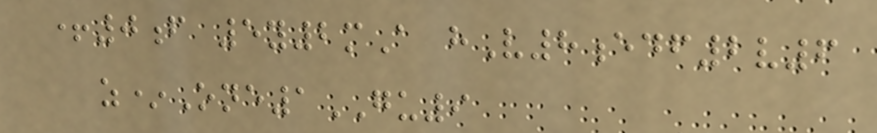+0f 5y2mA hV8edf2v6
z*One1GU9
